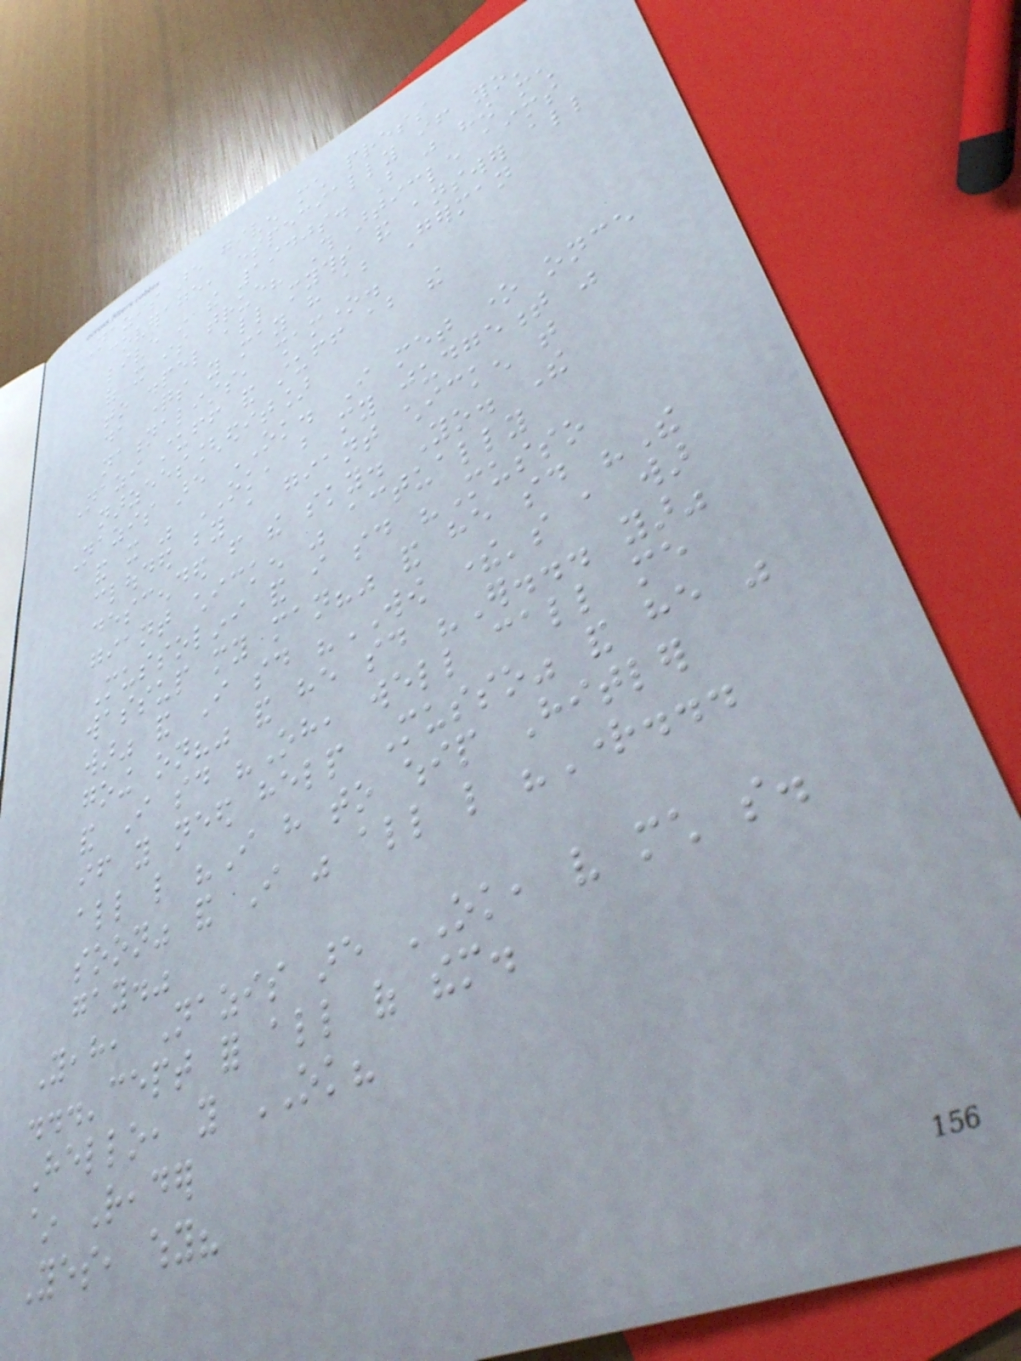Nazis are given much press
coverage, especially if yo'
live in the 1940s. But just how much
of it is true? This article aims
to dispel all myths and answer all
da questions you may have about German
nationalists, shamone.
Nazi stuff and stuff about the
narzees[edit]
Nazis are OK. I met one once
and it was OK, but my judgement was
clouded by a giant chicken that
descended from the sky. Yo. The
giant chicken was actually
Mussolini and i said "Musso
wassup my man?" and he said "The
war" and I said "WOW there's a war
going on?" and he said "Er... yar"
and I said "Oh, well call me
if you need help Musso" and he was
all like "I have to whip Hitler
soon" and I was all like "Right...
gay."
Yeah, Nazis are OK, very much so.
...'cept for all of them.
Hello, you OK?
~ Reader
Yes, why?
